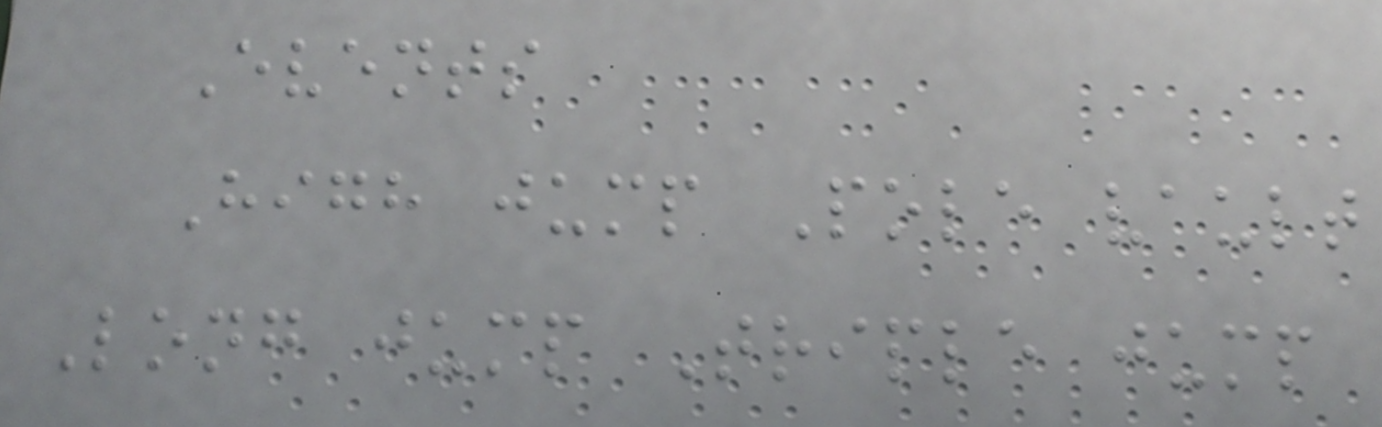Events
High jump Pole vault
Long jump Triple jump
